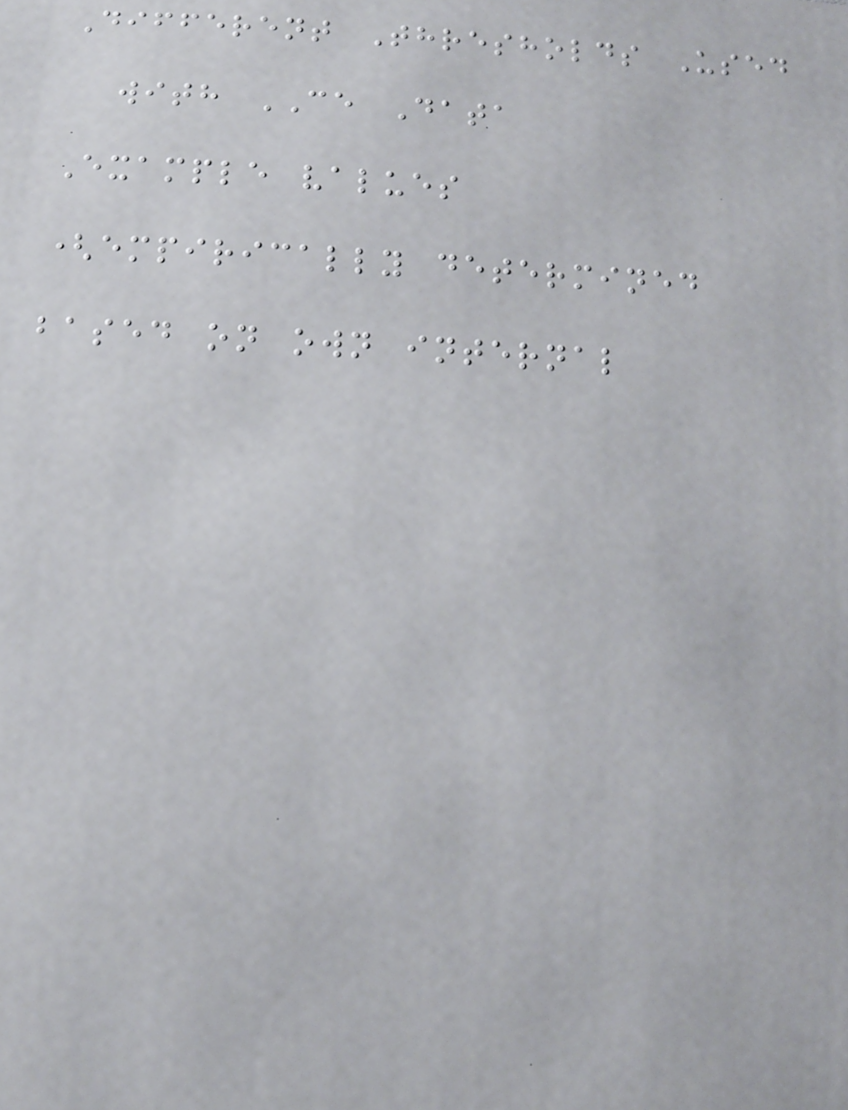Different Thresholds Used
with CE Data
Example values
(empirically determined
based on own internal
